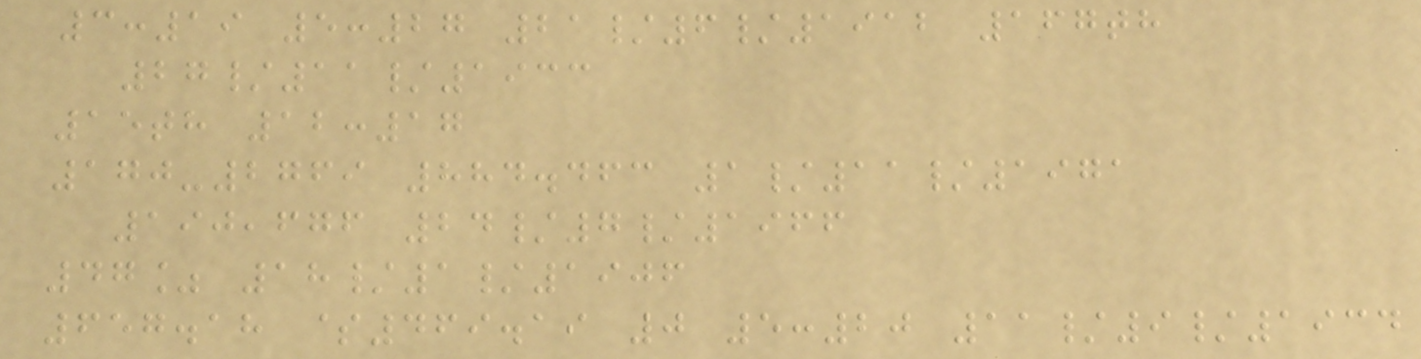3:19 5:27 21/6/1912 167th
27/11/1933
15th 12:17
170-2769 884.463 1/11/1971
190,676 24/7/1966
47% 18/1/1906
657.18 $469.19 0 5:20 11/9/1934
